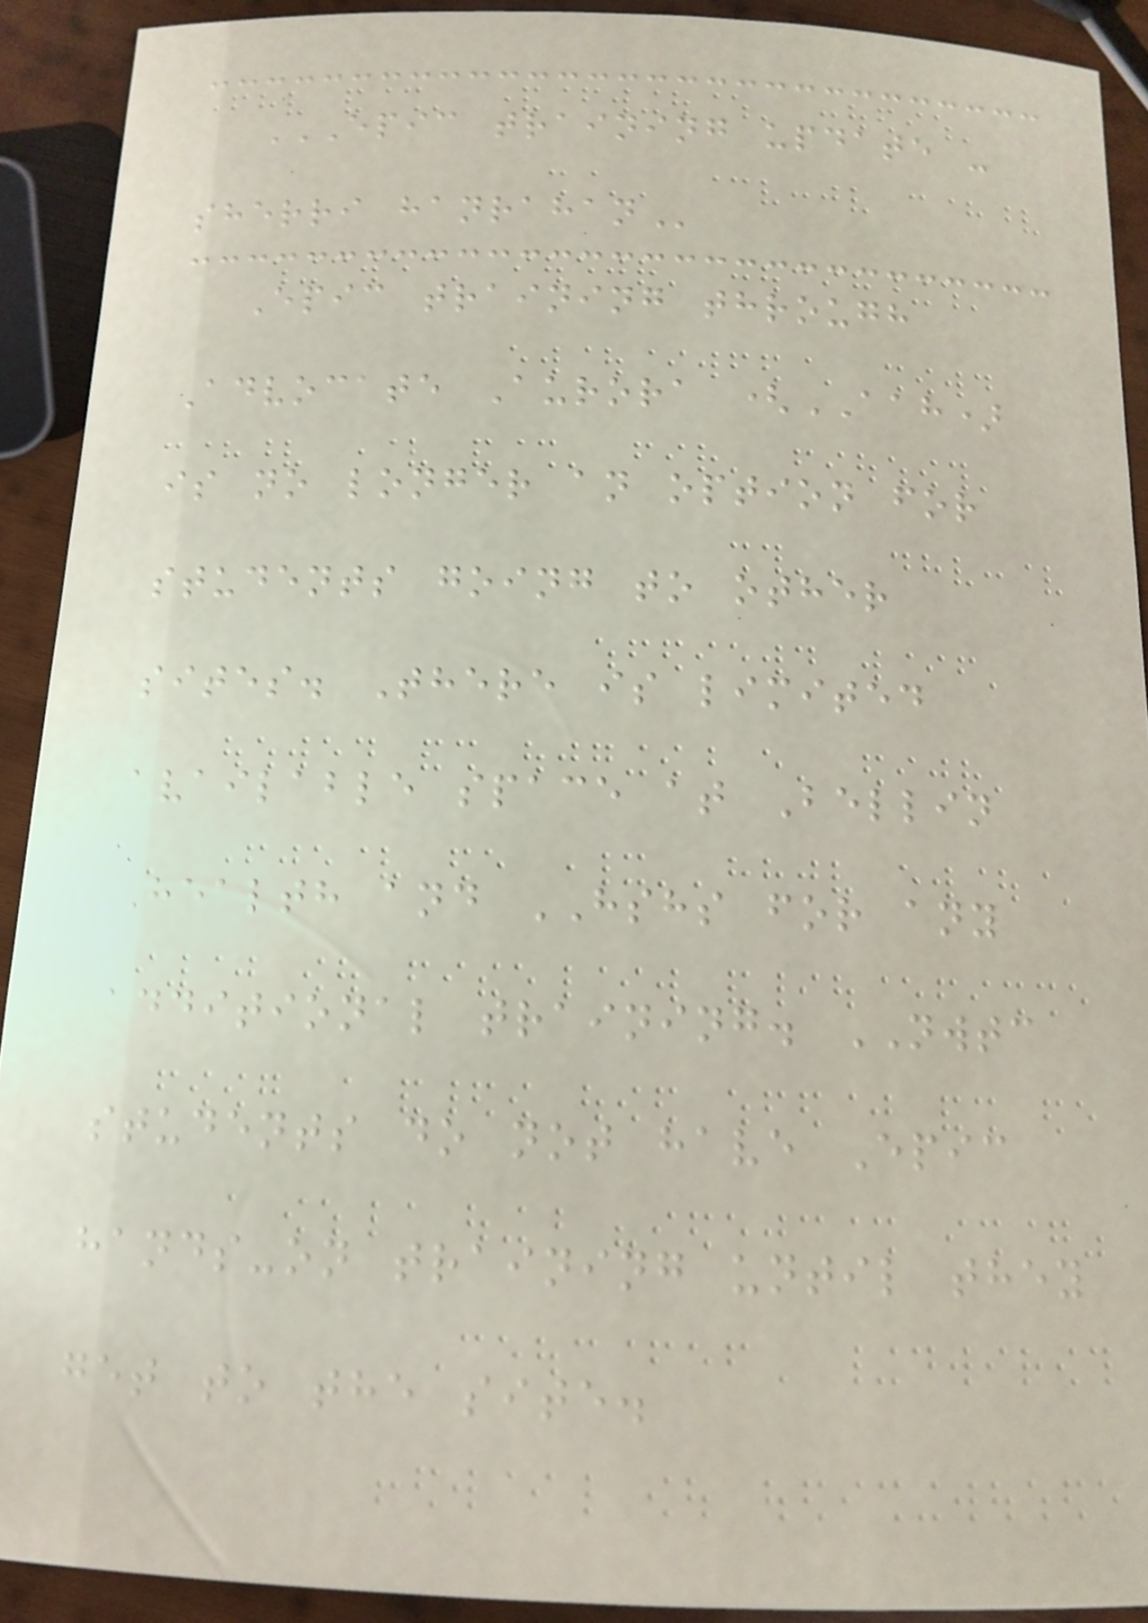EPIC TRAINING UPDATE -
SHERRI HANRAHAN
Epic training through
Advocate Aurora (AAH)
is no longer an option for
students going to other
sites. There is limited
available space at Bellin
Health and HSHS for any
additional training. NWTC
students do not have Epic
hands-on training until they
get to the site.
